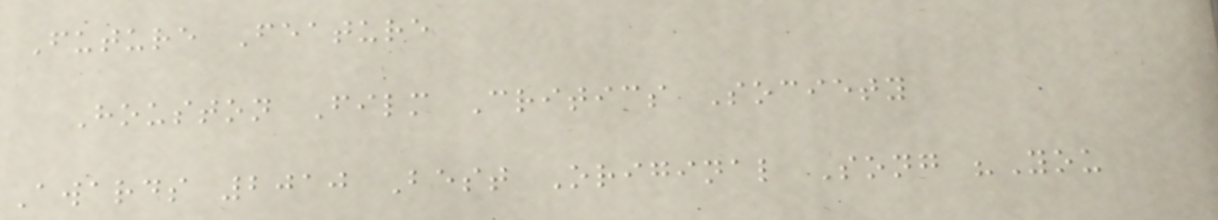Future Feature
Houston Film Critics Society
Awards 2010 Best Original Song "You
